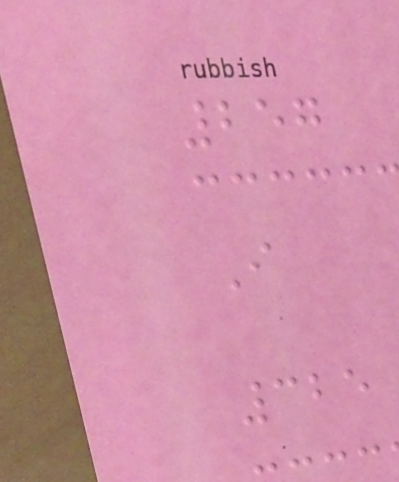257
I
325
